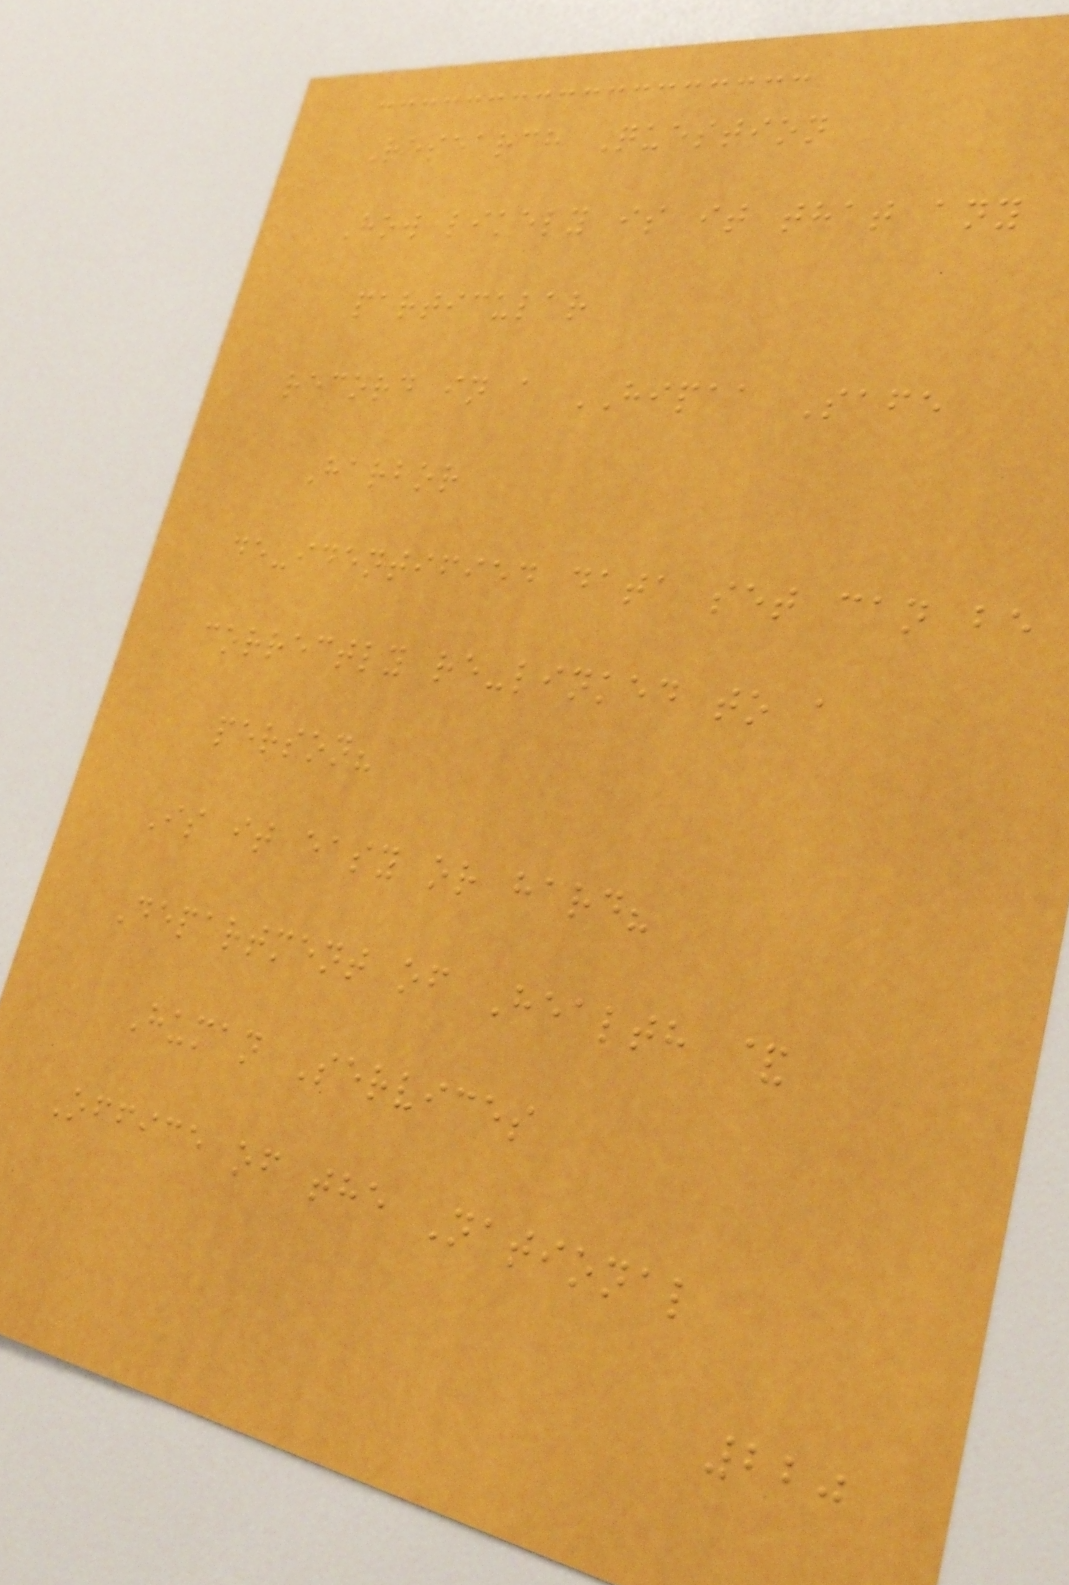Research Question
How likely is it that any
particular
record in a HIPAA Safe
Harbor
de-identified data set can be
correctly re-linked to a
person?
Is it easy or hard?
Department of Health &
Human Services
Office of the National
220
